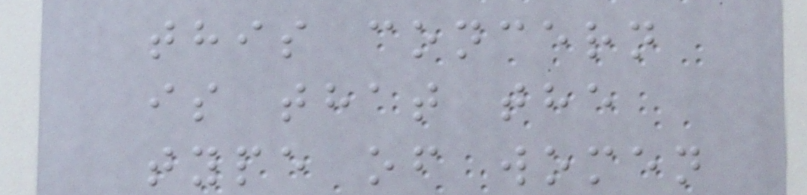this concern
is that the
type of women
